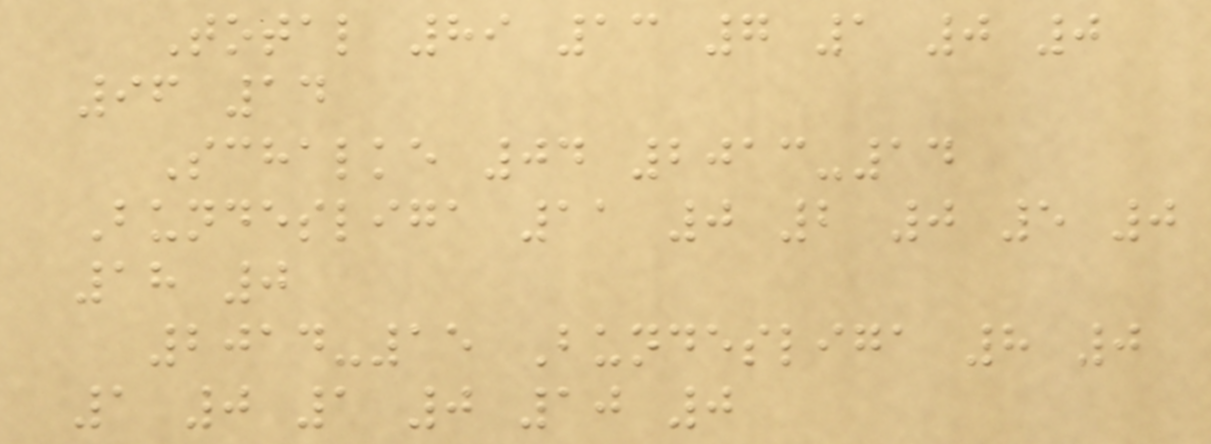Total 89 13 7 1 0 0
96 14
Schalke 04 2013-14
Bundesliga 11 0 2 0 5 0
18 0
2014-15 Bundesliga 8 0
1 0 1 0 10 0
